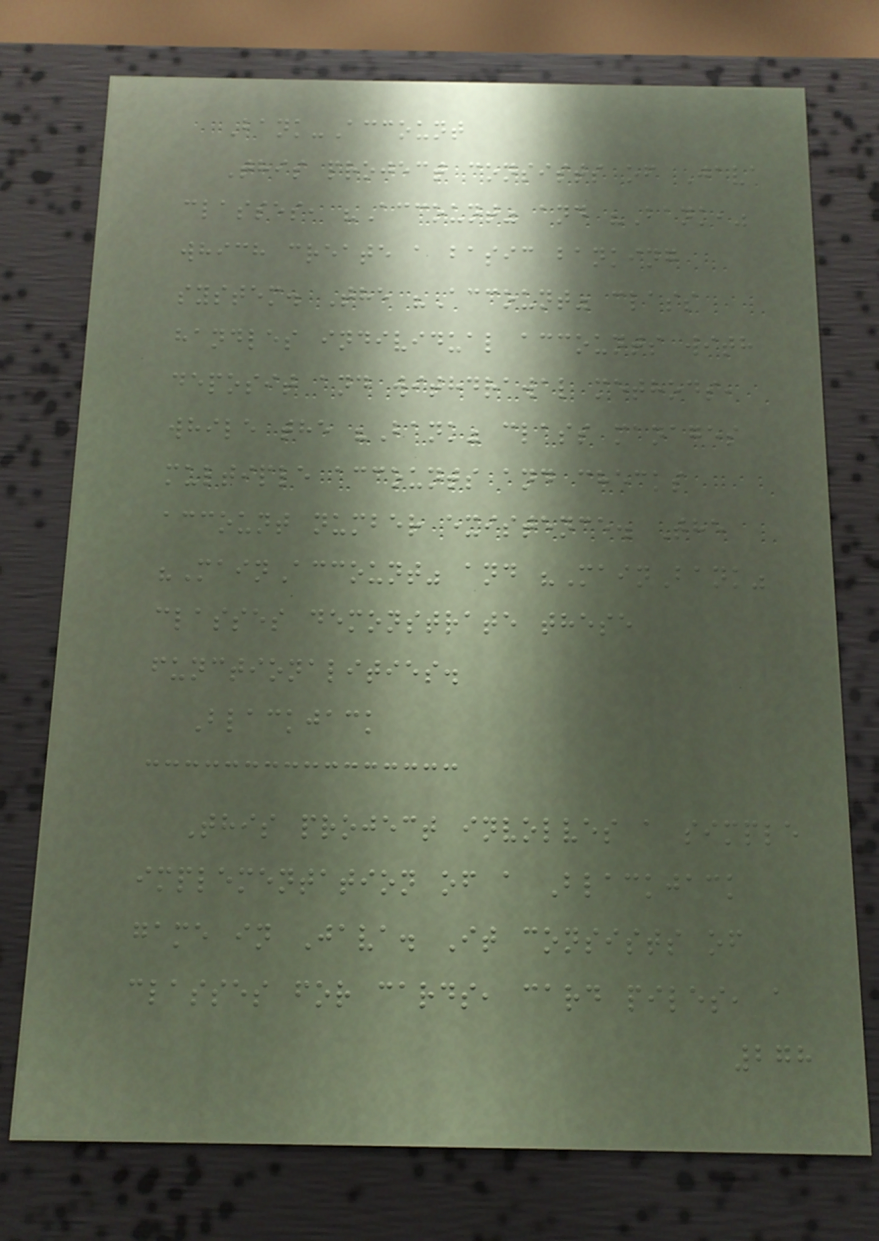Bank-Account
This project consists of Java
classes, "Account" and "Bank,"
which create a basic banking
system. The "Account" class
handles individual accounts with
deposit and withdrawal methods,
while the "Bank" class manages
multiple accounts and checks
account number existence. The
"MainAccount" and "MainBank"
classes demonstrate these
functionalities.
Blackjack
This project involves a simple
implementation of a Blackjack
game in Java. It consists of
classes for cards, card piles, a
278
